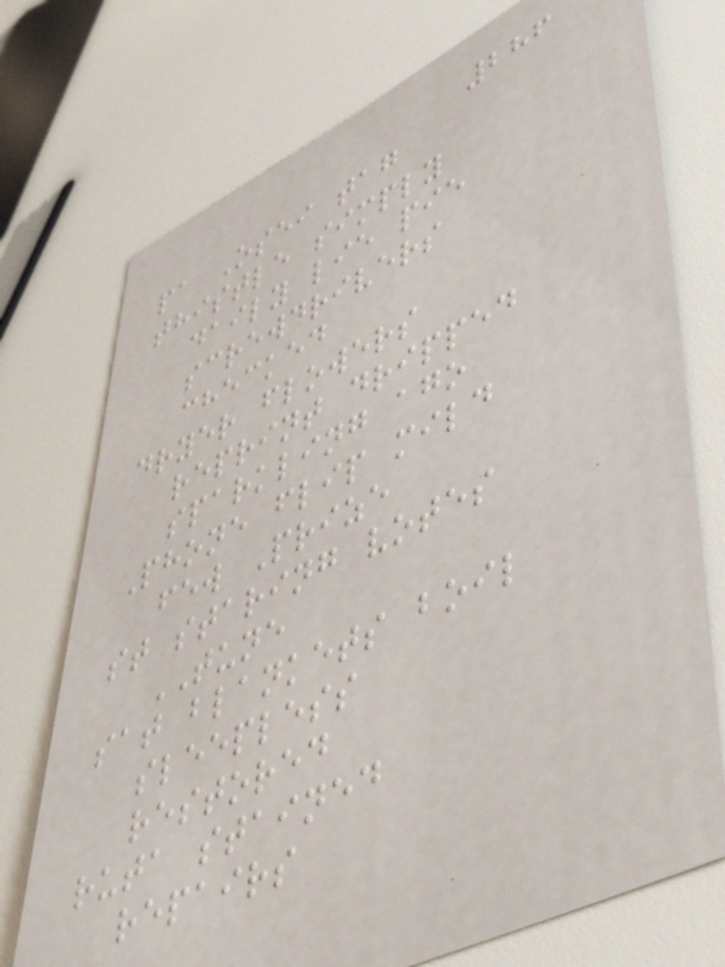286
pa Osei tag
thistle simply
daily lie pie
screwdrivers
checked
dryer flowers
reprint dripped
sparkling ago
Phone flip mild
few Prize
st staring votes
TUNE
sat blankets boil
sleepless
restored
ruta stained
repairs
